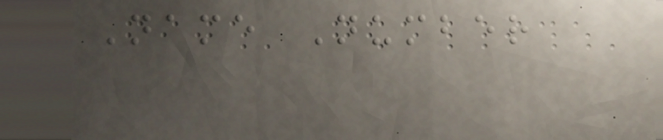Name Number
